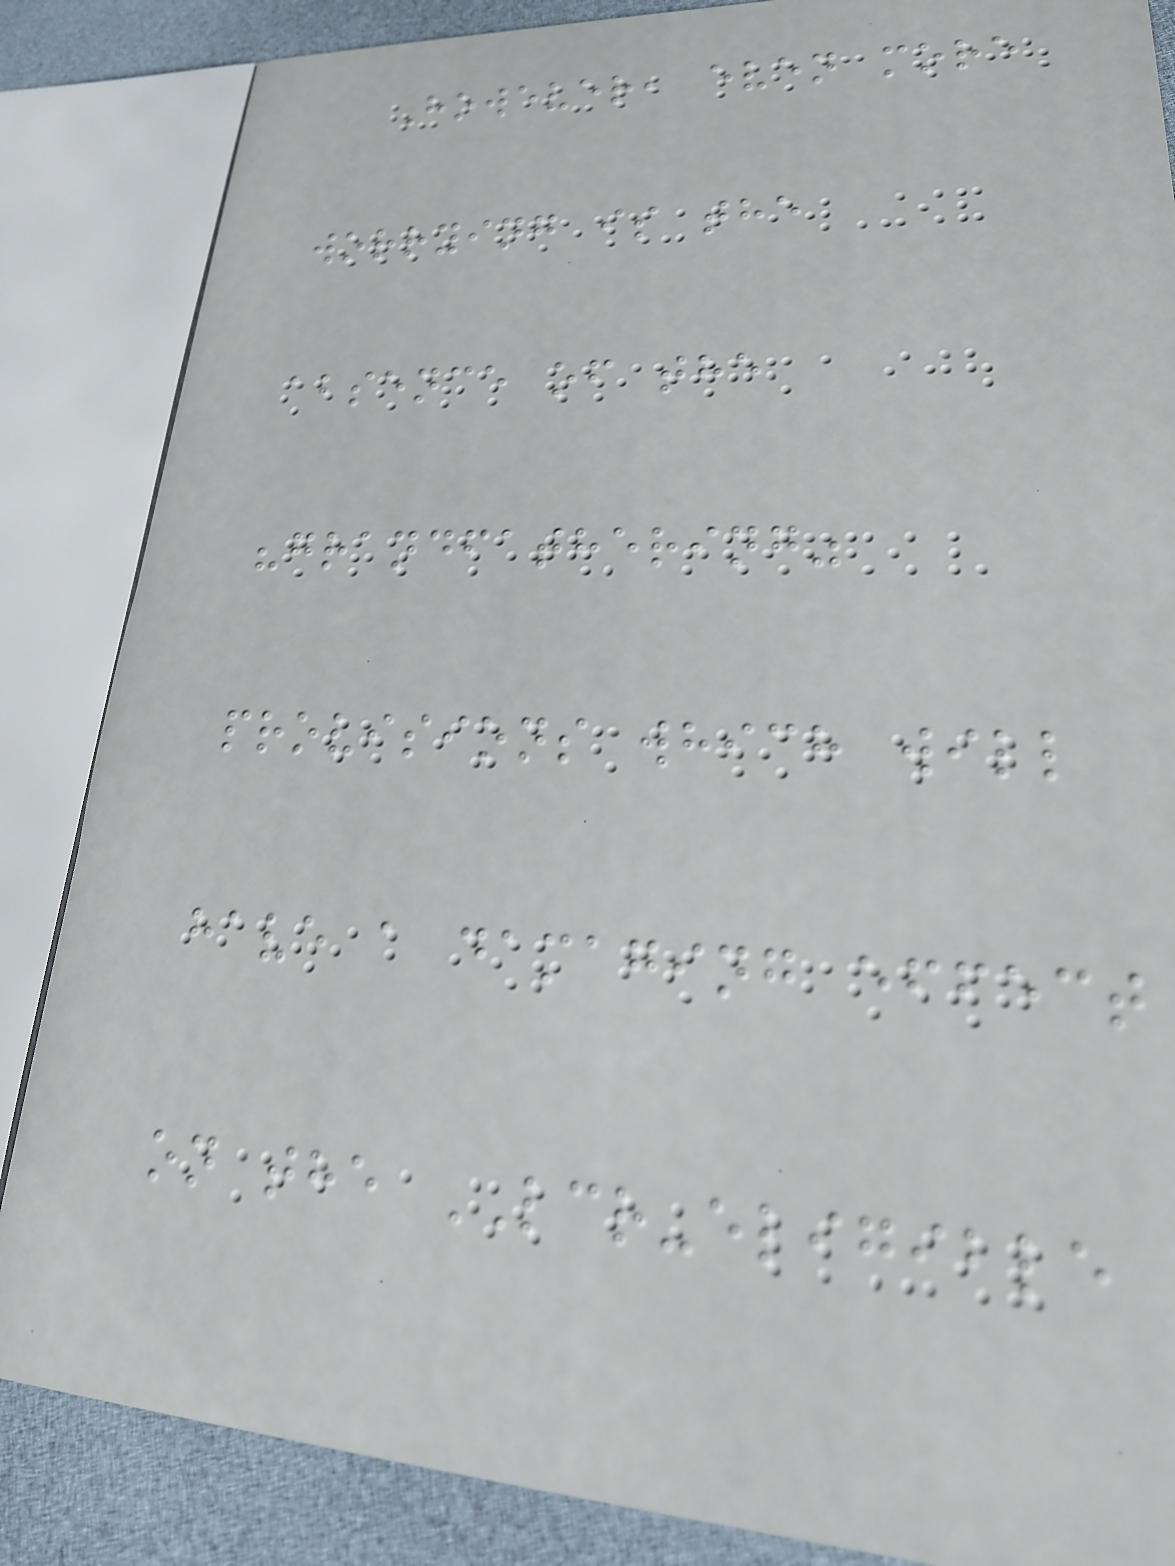However, even more
worrying is the
absence of the
"grandfathering"
provisions which will
have a damaging effect
on the LCR-eligible
